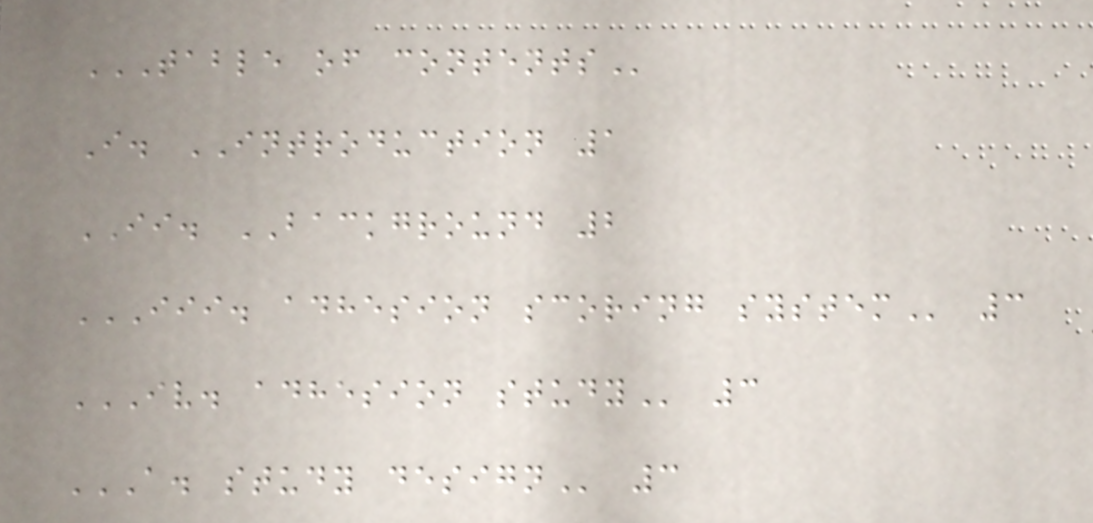TABLE OF CONTENTS
I. INTRODUCTION 1
II. BACKGROUND 2
III. ADHESION SCORING SYSTEM 3
IV. ADHESION STUDY 3
A. STUDY DESIGN 3
